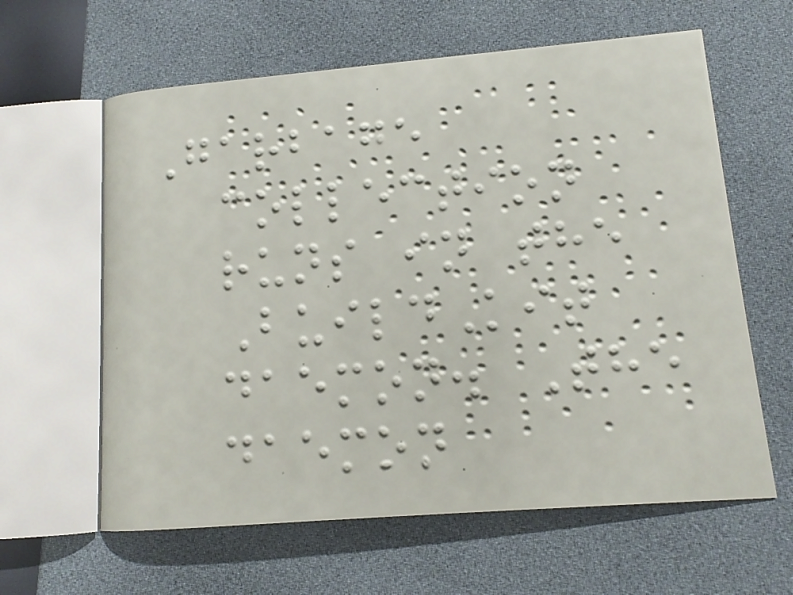Garbage
collection
runs in the
BuildKit
daemon. The
daemon
